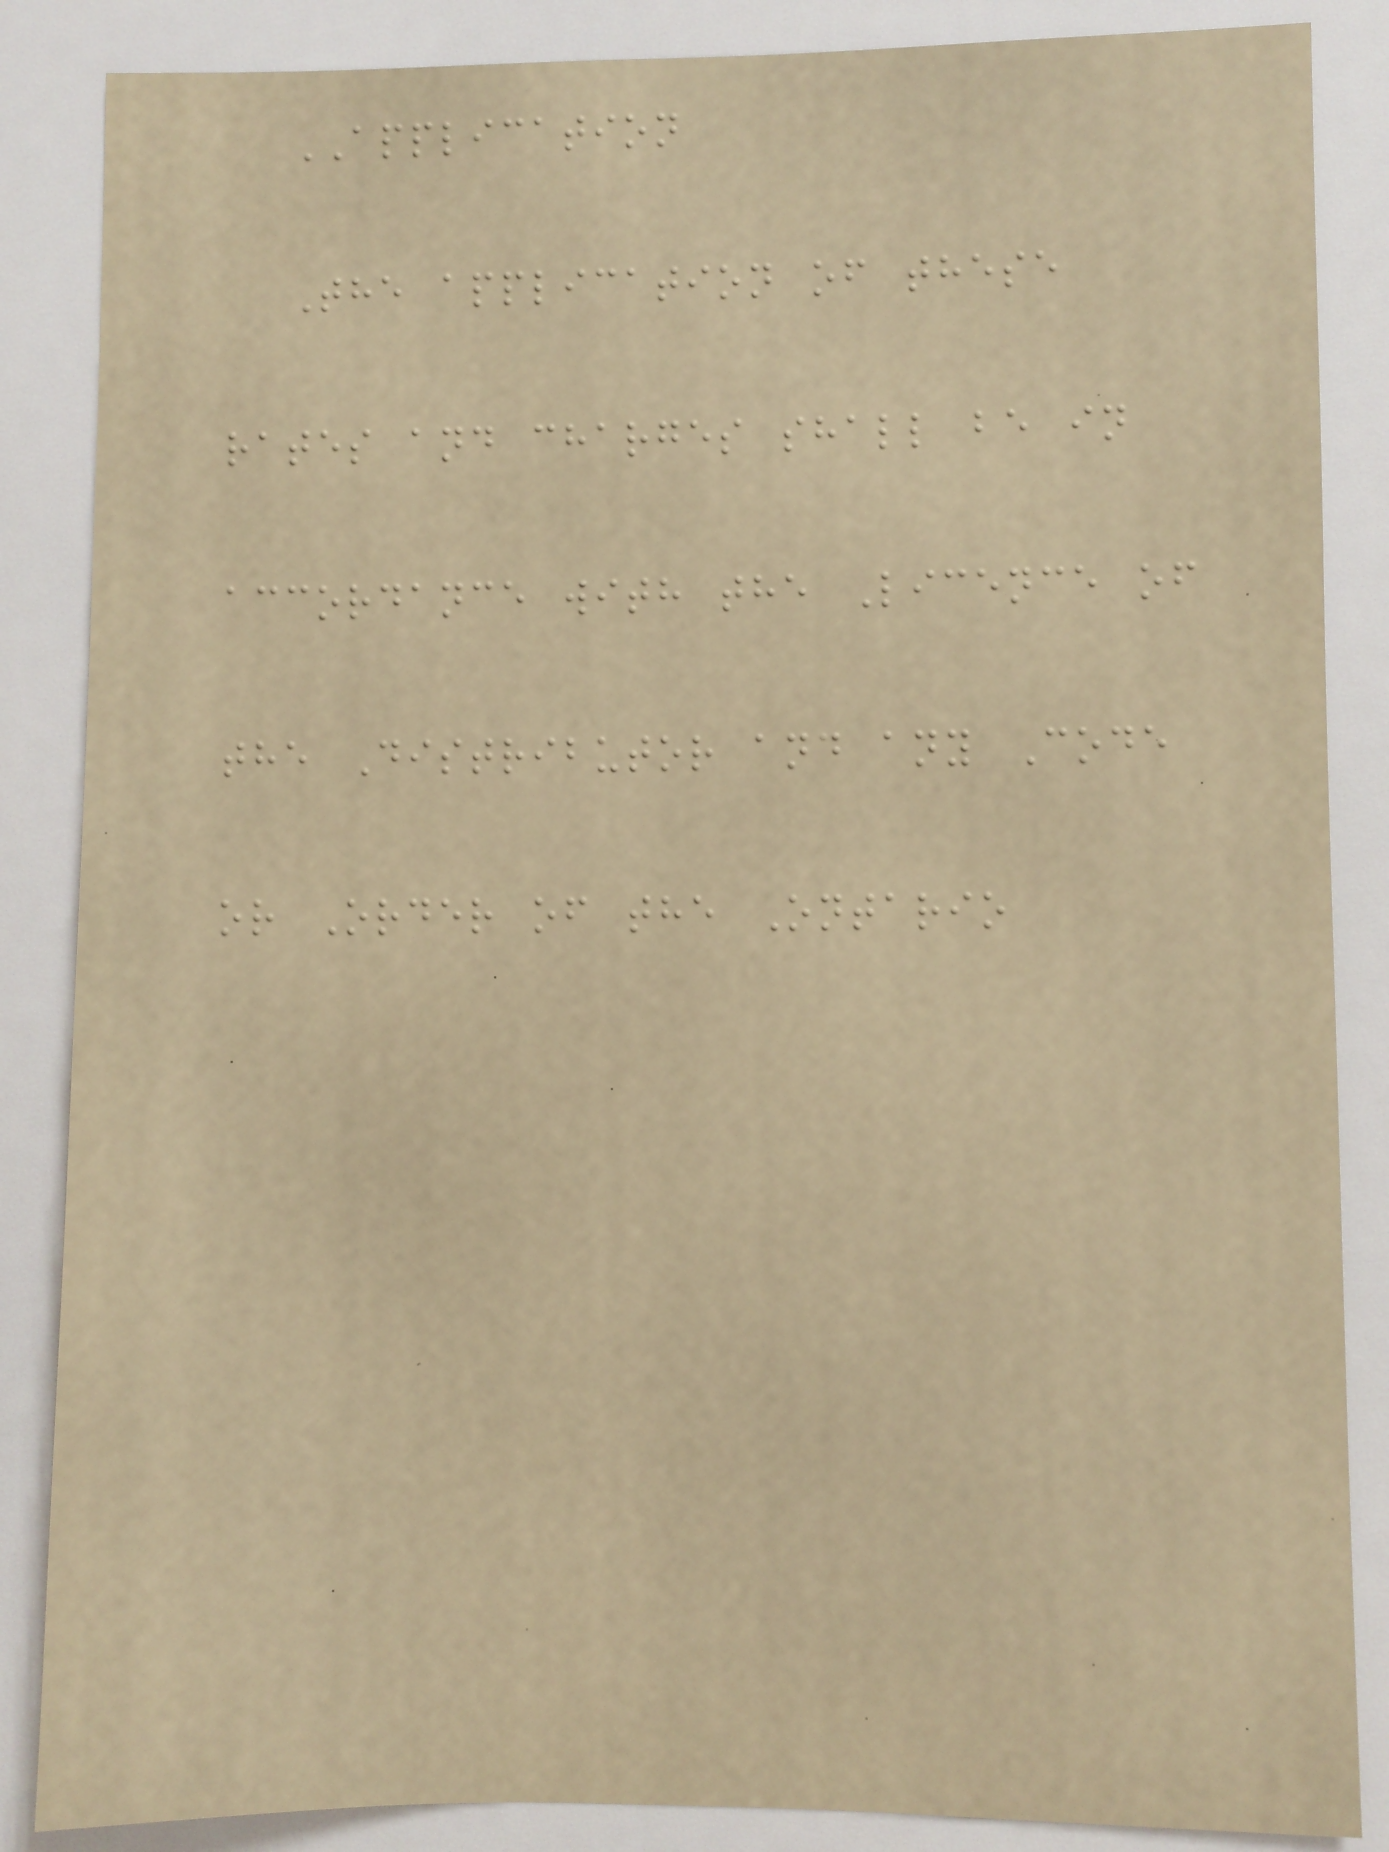APPLICATION
The application of these
rates and charges shall be in
accordance with the Licence of
the Distributor and any Code
or Order of the Ontario
